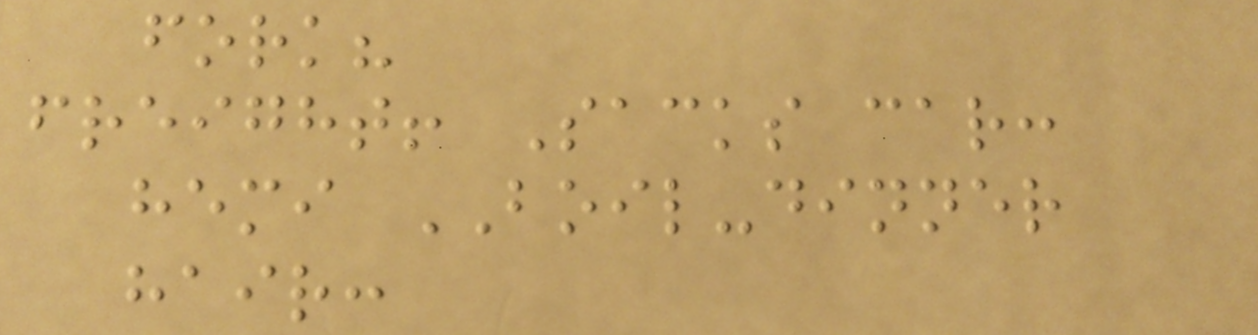fork?
freight! Sacks car:
hemi BOIL-dinner
hair:
